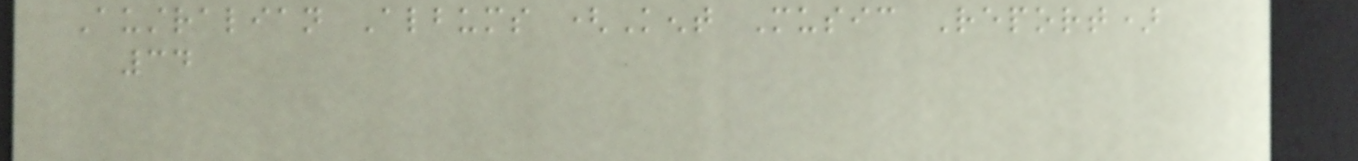Australian Albums (Kent Music Report)
34
